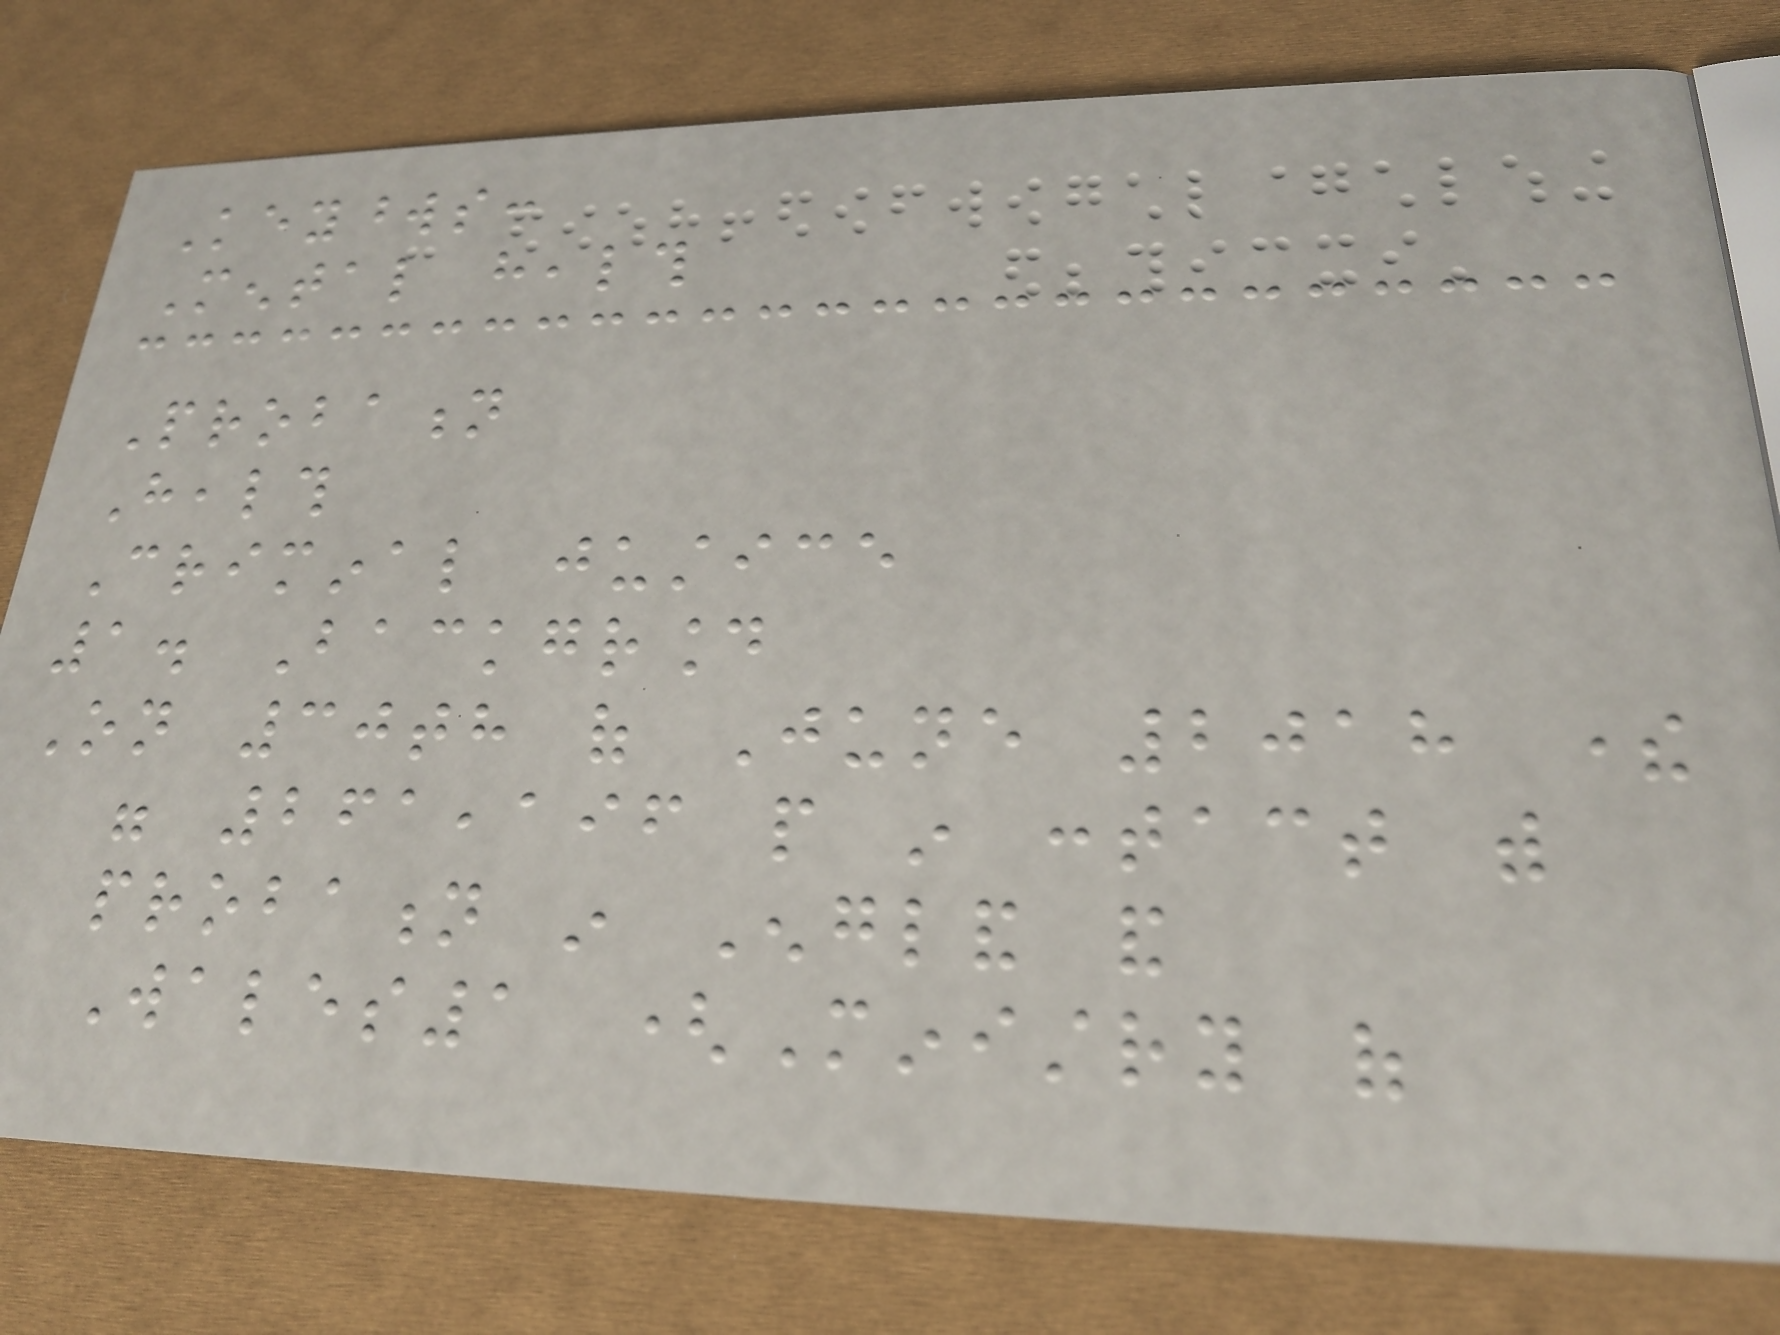Keywords:
Mental health
Probation
Health
Criminal justice
1. Background
On 30th of June 2018 there
were 261,196 people in contact with
probation in England and
Wales1 (Ministry of
